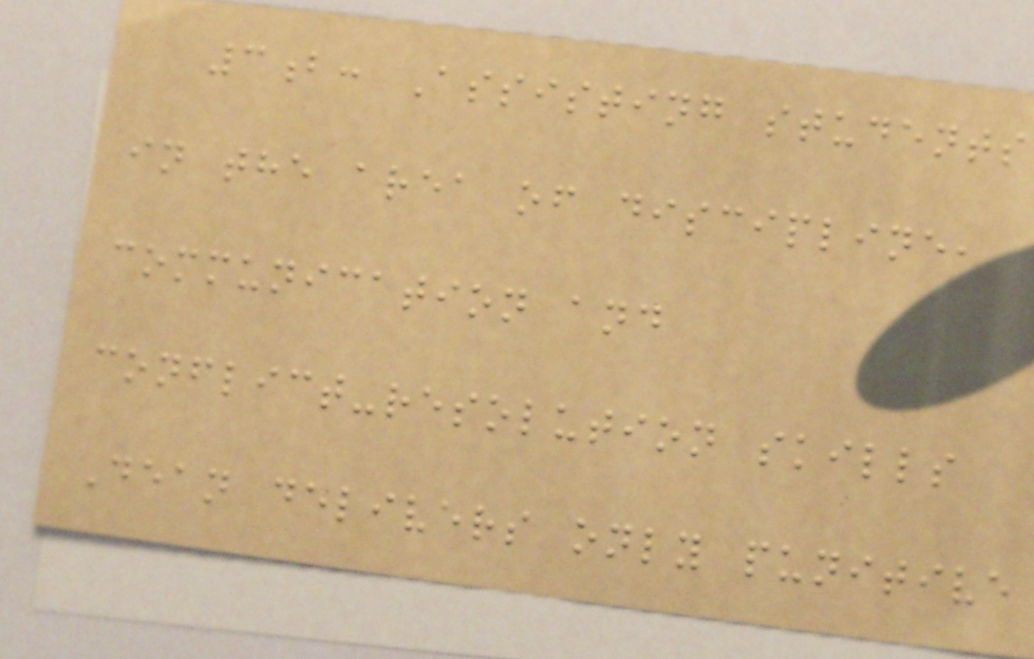3b: Assisting students
in the area of discipline,
communication and
conflict-resolution skills
Dean delivers only punitive
